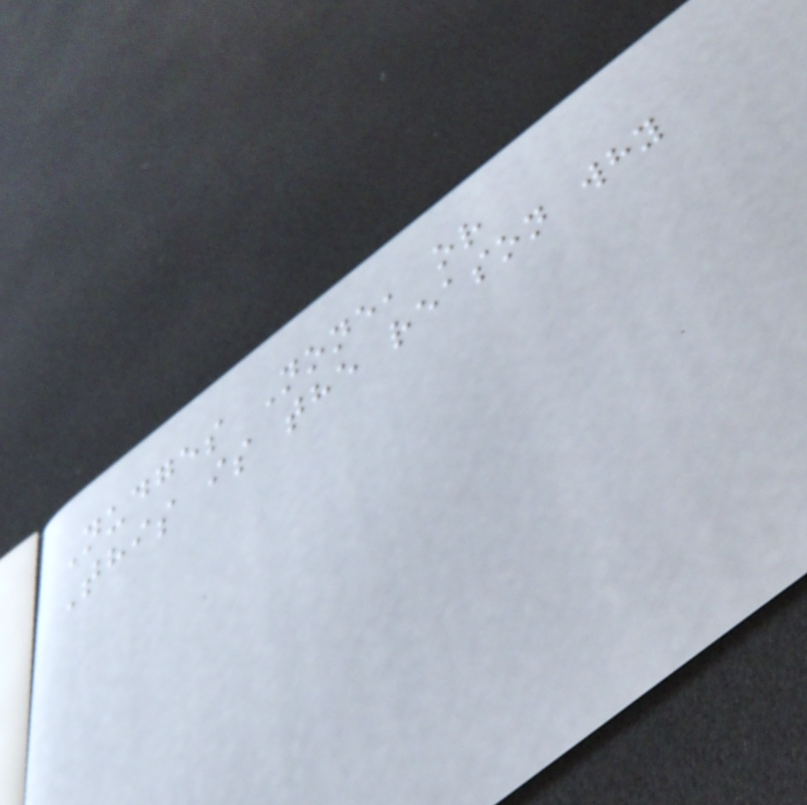Nudges None, or
This is the reason why
